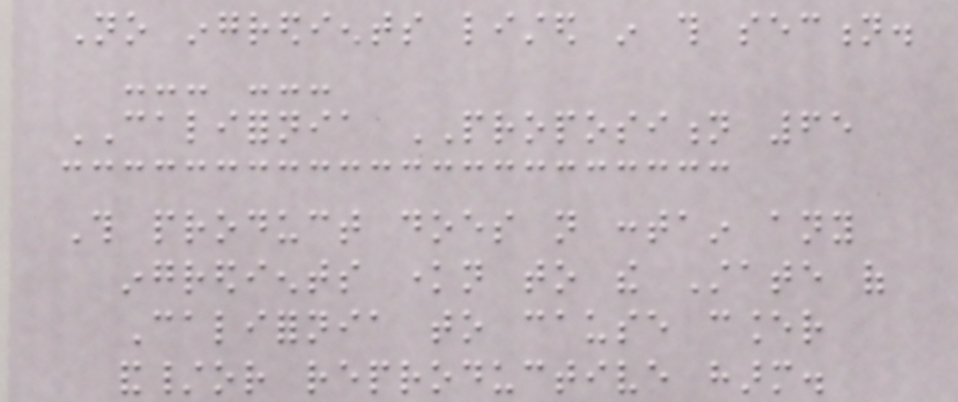No ingredients listed in this section.
--- ---
CALIFORNIA PROPOSITION 65
This product does not contain any
ingredients known to the State of
California to cause cancer
and/or reproductive harm.
